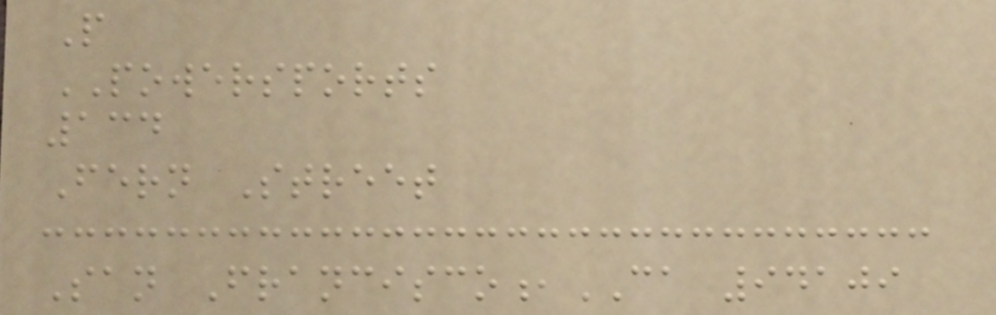P
POWERSPORTS
134
Fern Street
San Francisco,CA 94109
